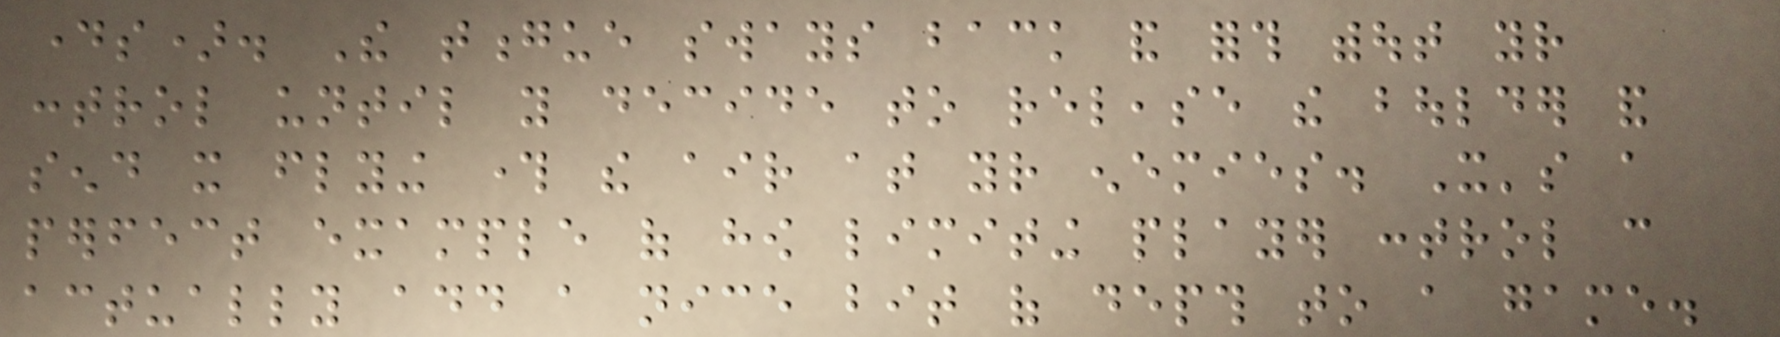days). The tongue sways back and forth without your
control until you decide to release the boulder and
send it flying through the air at your enemies. It's a
perfect example of how limiting player control can
actually add a nice bit of depth to a game.
